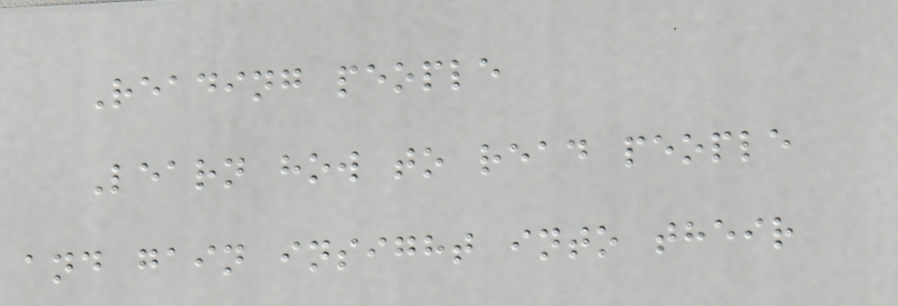Reading people
Learn how to read people
and gain insight into their
